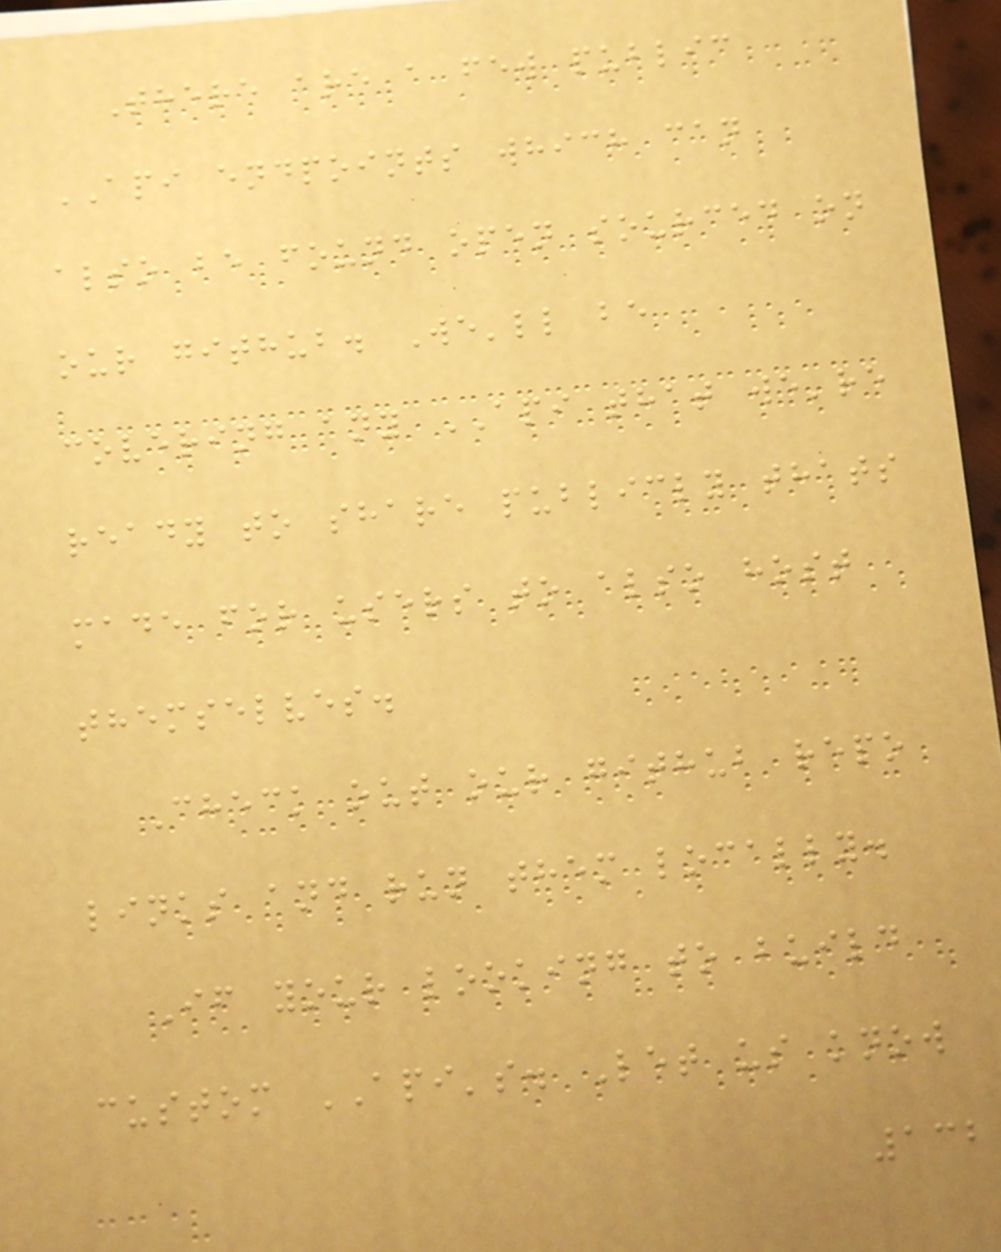There are a few public
API endpoints which can
also be found open sourced on
our github. We'll be
covering any API that we're
ready to share publicly thats
made for users to also host
themselves.
Check out our github repo
links and run them locally.
If your looking to build
custom API's. Let us know
132
